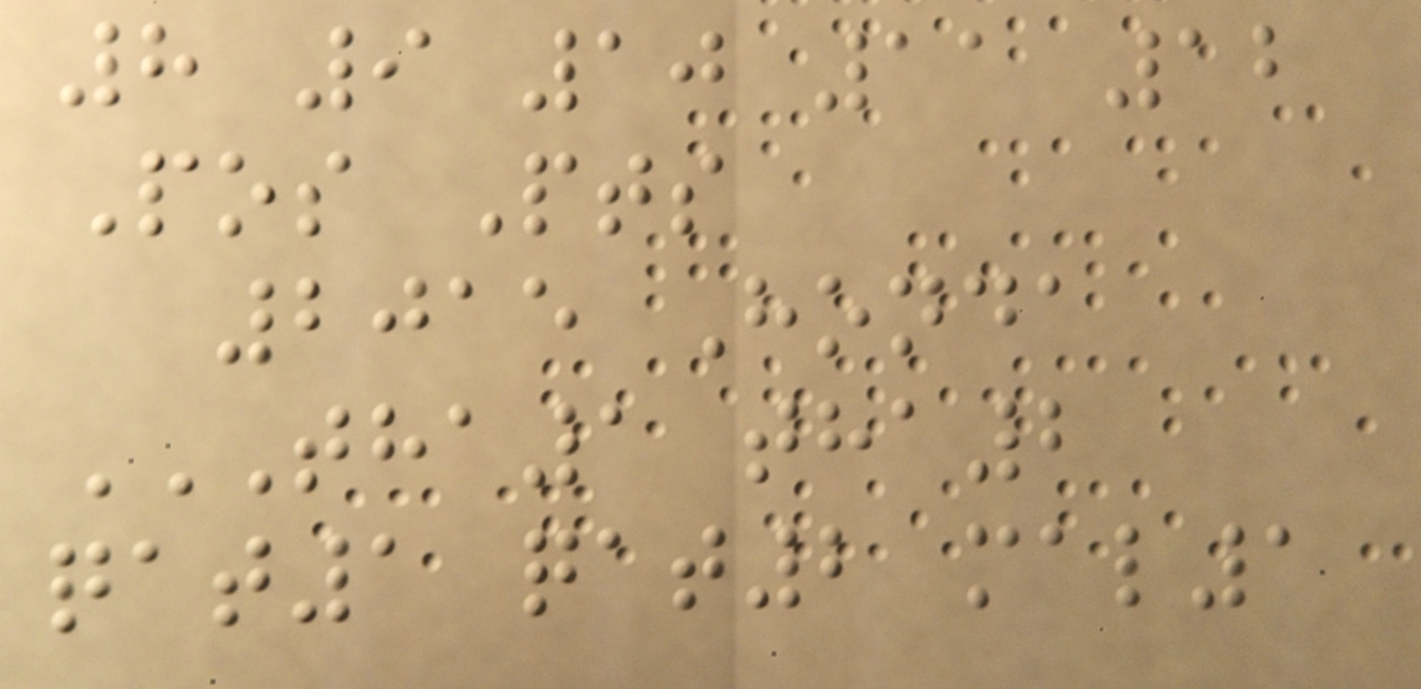8 9 10 11 12
Pos Pts
2015 Honda
THA1 THA2
QAT1 QAT2 MAL1
